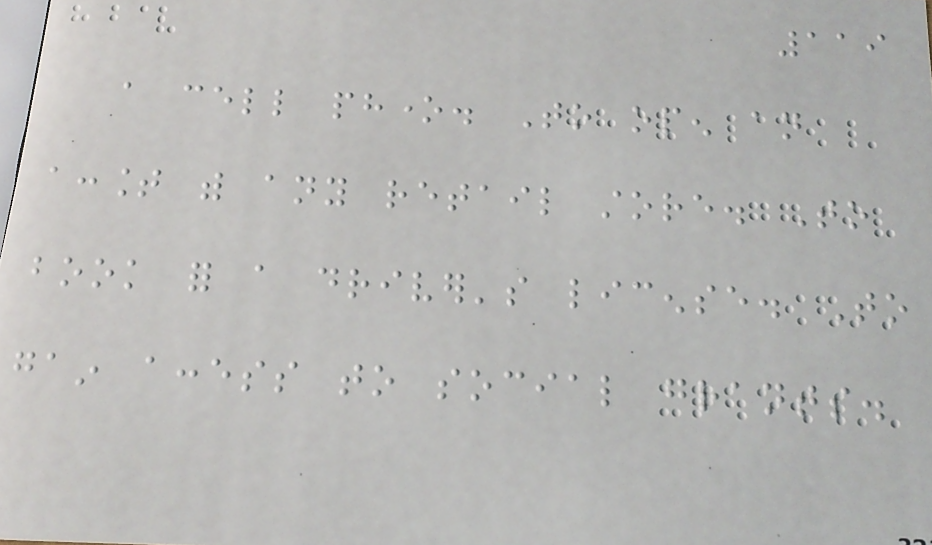119
a cell phone. To open an
account with any retail store. To
book for a driver's license. To
gain access to social grants.
